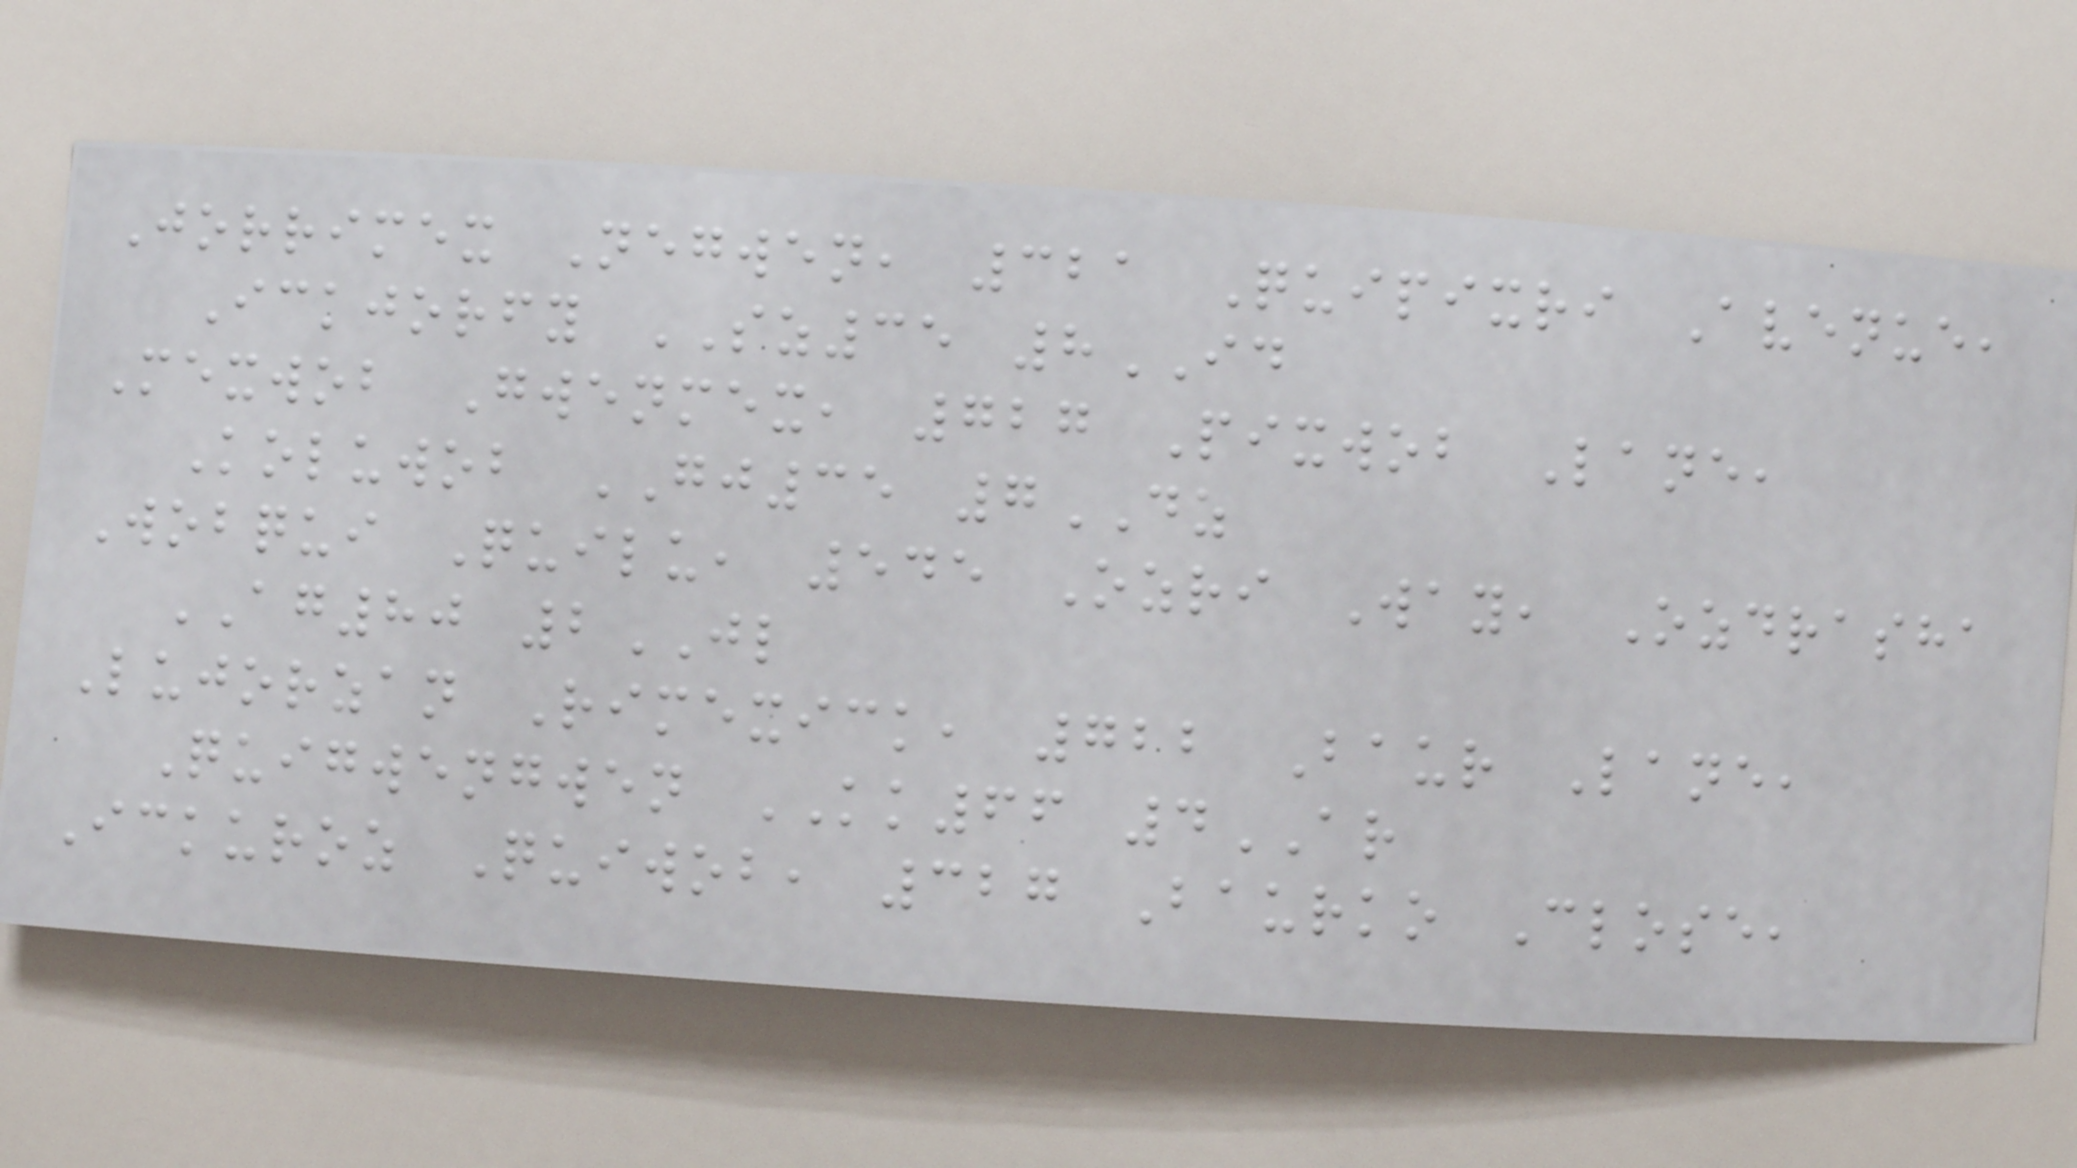Jorrimex Negwen, 321 Quipixri Avenue,
Ickjorfy SZ35 8ID
Mexwob Gwenmex, 727 Pixwob Lane,
Koluwob GJ35 7DZ
Wobqui Quilu, 545 Ozri Way, Ozdrasha
AG80 2JL
Lujorzan Rimexick, 722 Baur Lane,
Quigwengwen KK66 4AR
Ickuroz Quiwob, 327 Baurko Close,
